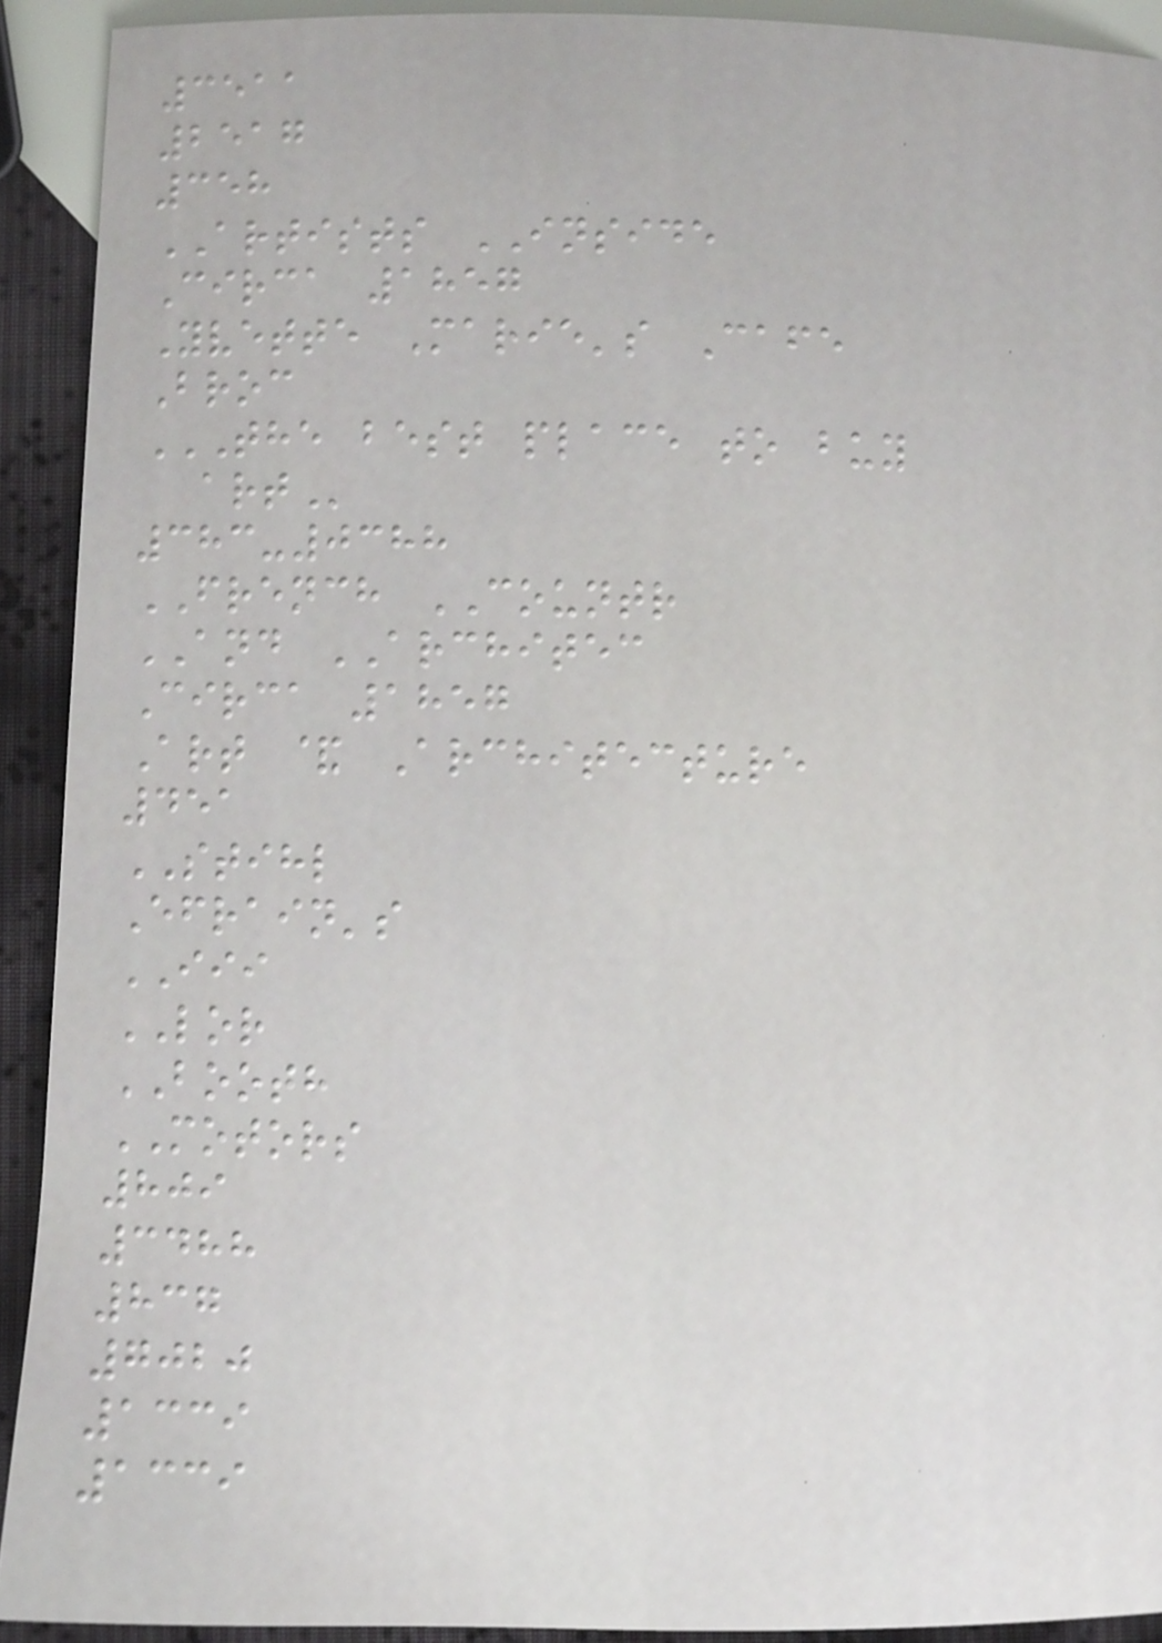3511
2517
358
ARTISTS INSIDE
Circa 1857
Yvette Marie's Cafe
Broc
THE BEST PLACE TO BUY
ART
383-0388
FRENCH COUNTR
AND ARCHITEC
Circa 1857
Art & Architecture
451
STIHL
Efrain's
III
LOR
BOOTH
MOTORS
809
3488
837
7020
1339
1339
